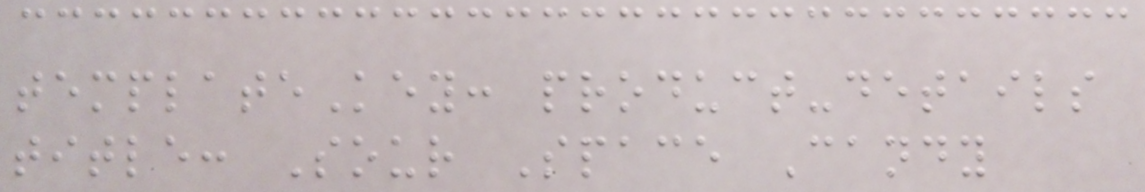templateKey: product-details
title: Sour Space Candy
